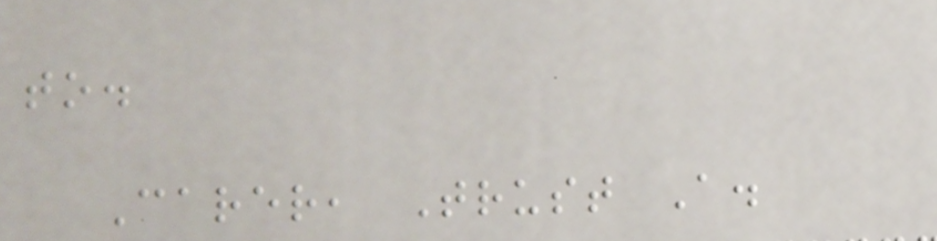to.
Carer, Trust A.
